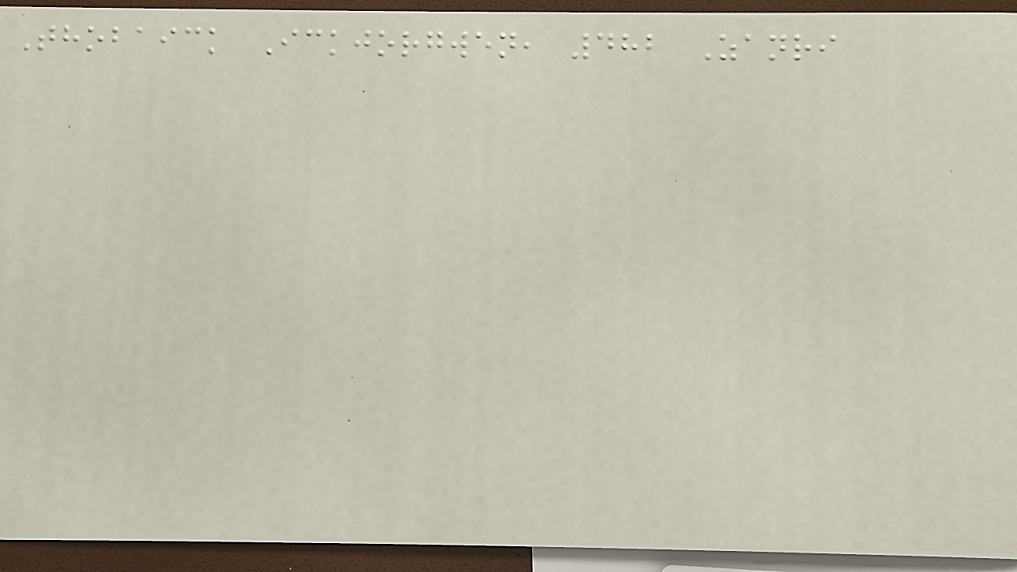Thobaick Ickjorgwen, 482 Zanri
